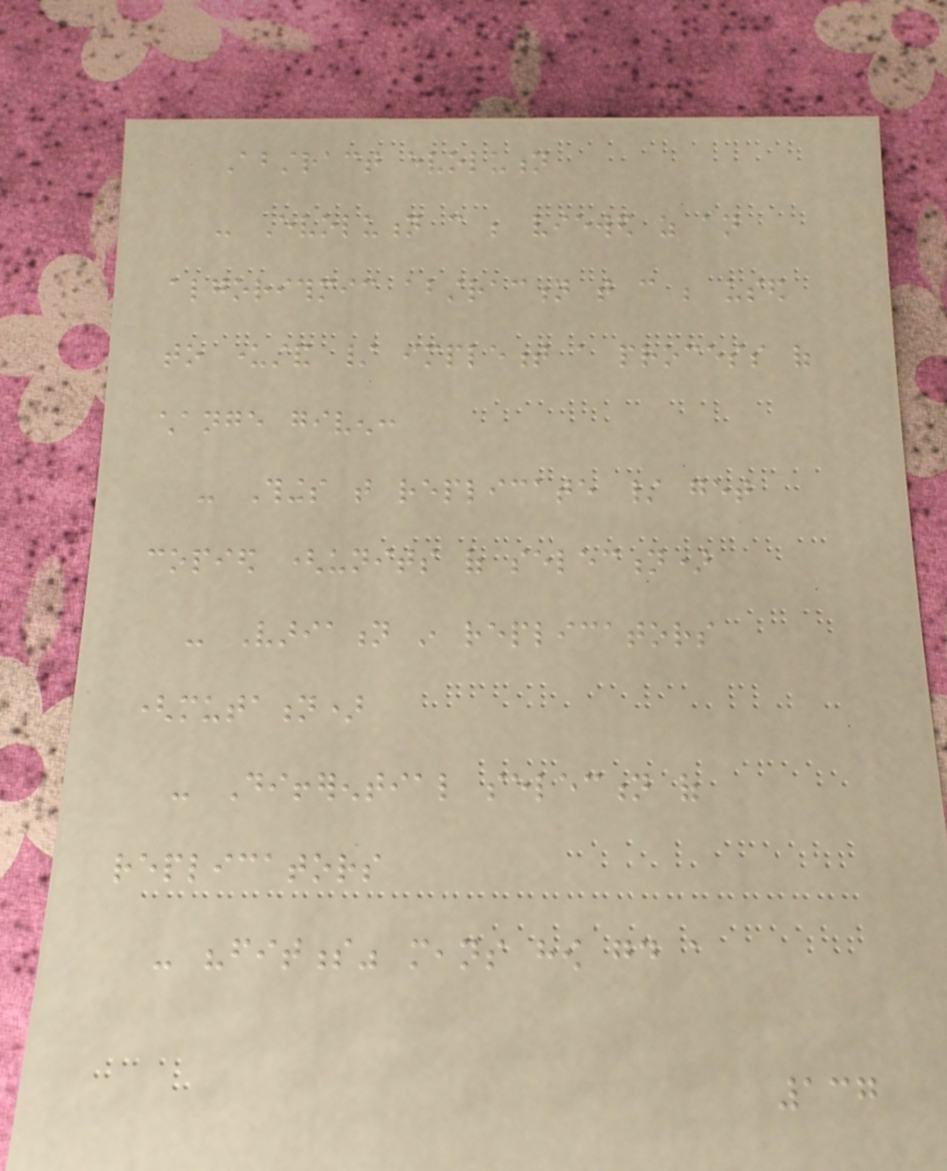Abstract evolution
- Evolution can be viewed as an
algorithmic abstraction that can be used
to understand / implement a process of
change given:
- Things that replicate / get
copied (units of selection)
- Variation in replicators
(mutation)
- Differential selection of
replicators
- "fitness" means how good a
137
